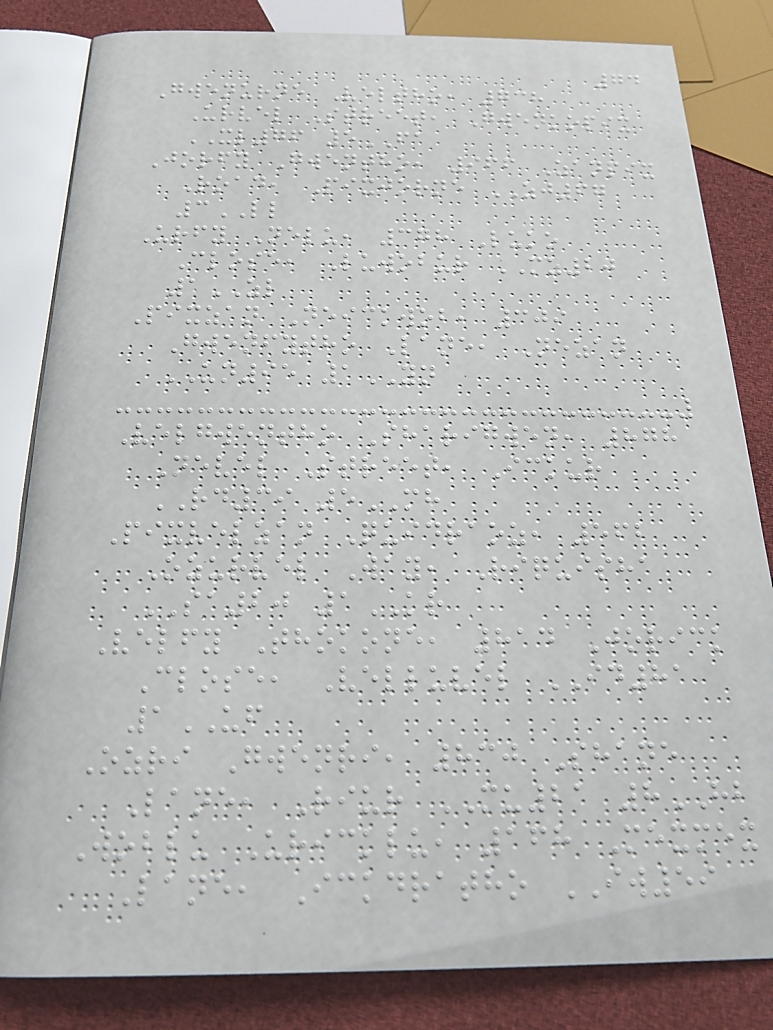74
Gwenurne Veltho, 738
Urvel Street, Gwenkopix
XL76 5FA
Jorfy Gwentho, 966 Zanpix
Road, Pixjorne ZJ67
3LL
Urfy Nelu, 378 Luko
Close, Luwobur MZ20
1ZL
Pixzan Neickwob, 309
Gwenfytho Lane, Nezan
UN95 1YN
Velgwentho Sharigwen, 878
Nevel Street, Ickur
RD39 5MH
Pixvelzan Quidraoz, 562
Ozurvel Way, Riquisha
SA20 1KR
Velfy Thokone, 814 Jorick
Close, Velluvel ID81
1UF
Ozri Gwenri, 830 Shane
Lane, Riur MU21 8HB
Woblu Uricklu, 168 Mexmex
Lane, Ickdratho IW59
